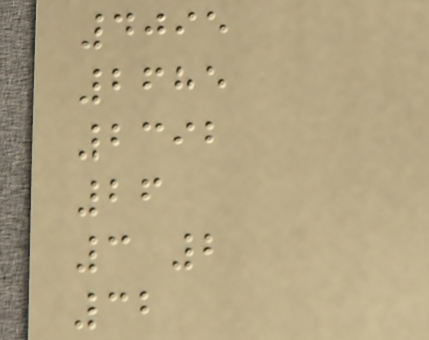4095
2685
2392
26
3 2
32
